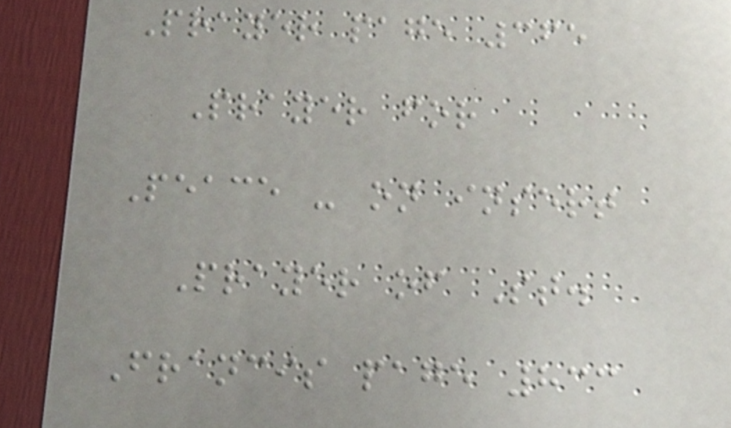Prayer page 365
Prayer for
Peace - on insert
Prayer of St.
Francis page 833
